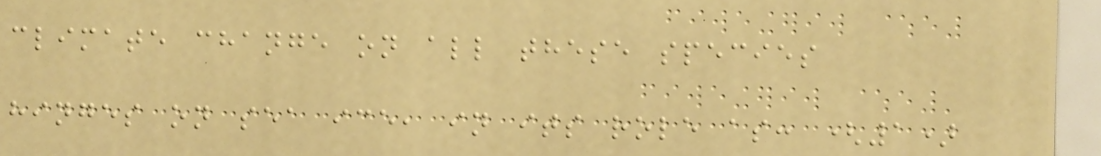climate change on all these species
hinges on sea ice, in its role as: (1)
